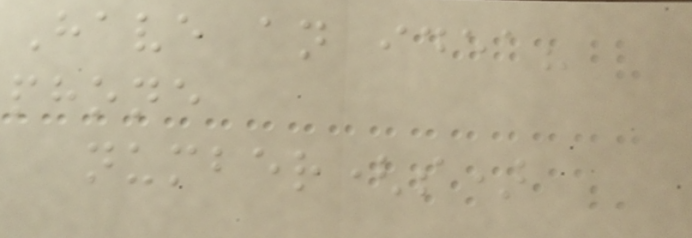Have an idea?
phone
number(s)
